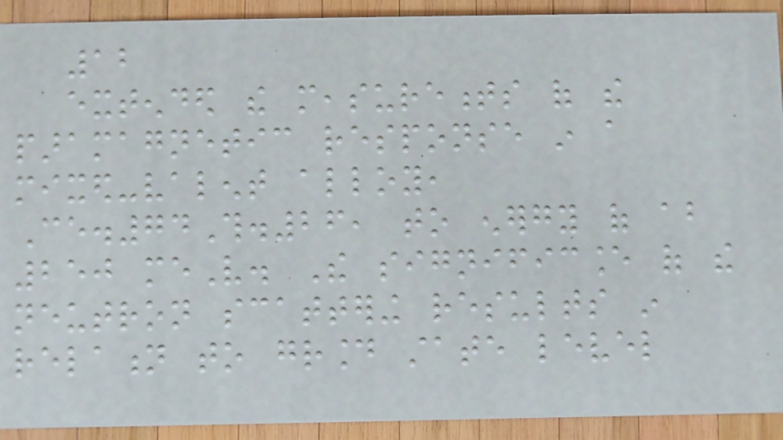12
extended the measurements of the
paramagnetic response in a
mixed-valent alloy,
Ce.74Th.26, to energy of about
250 meV. The significance of the
neutron scattering results in
relation to ground state level
